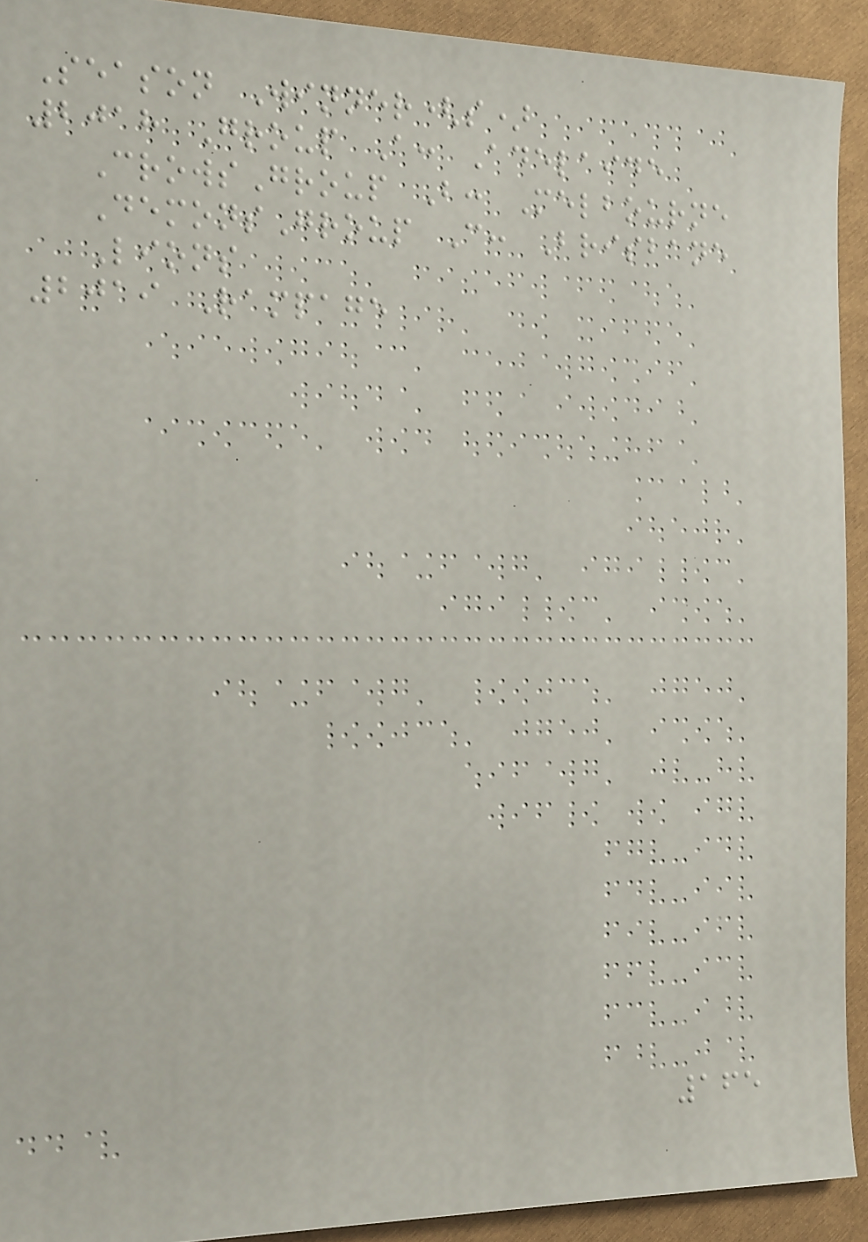Season Winner(s)
2018 Group A: Adelaide
CrowsGroup B: Melbourne
DemonsGroup C: Brisbane
Lions
2019 Rampage
165
